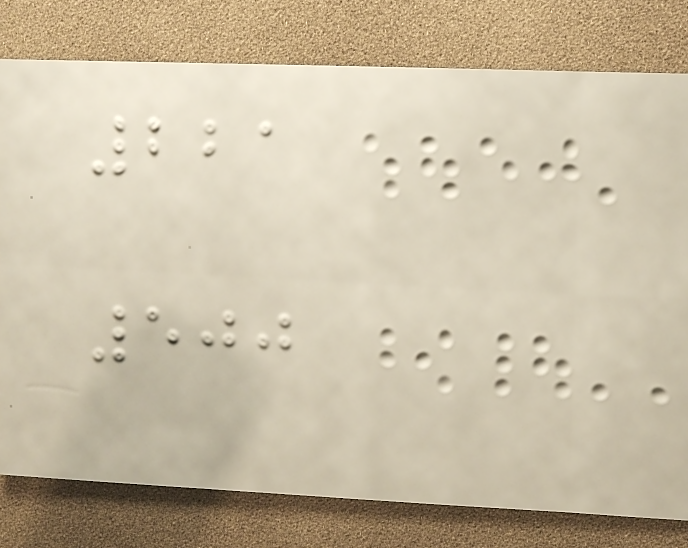221
500
